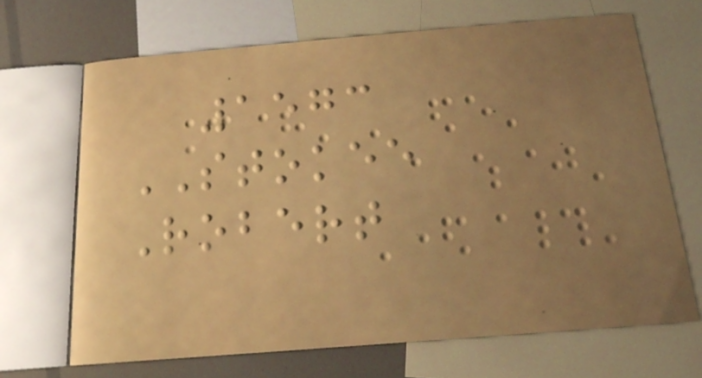1573
STOKEE
Robert
